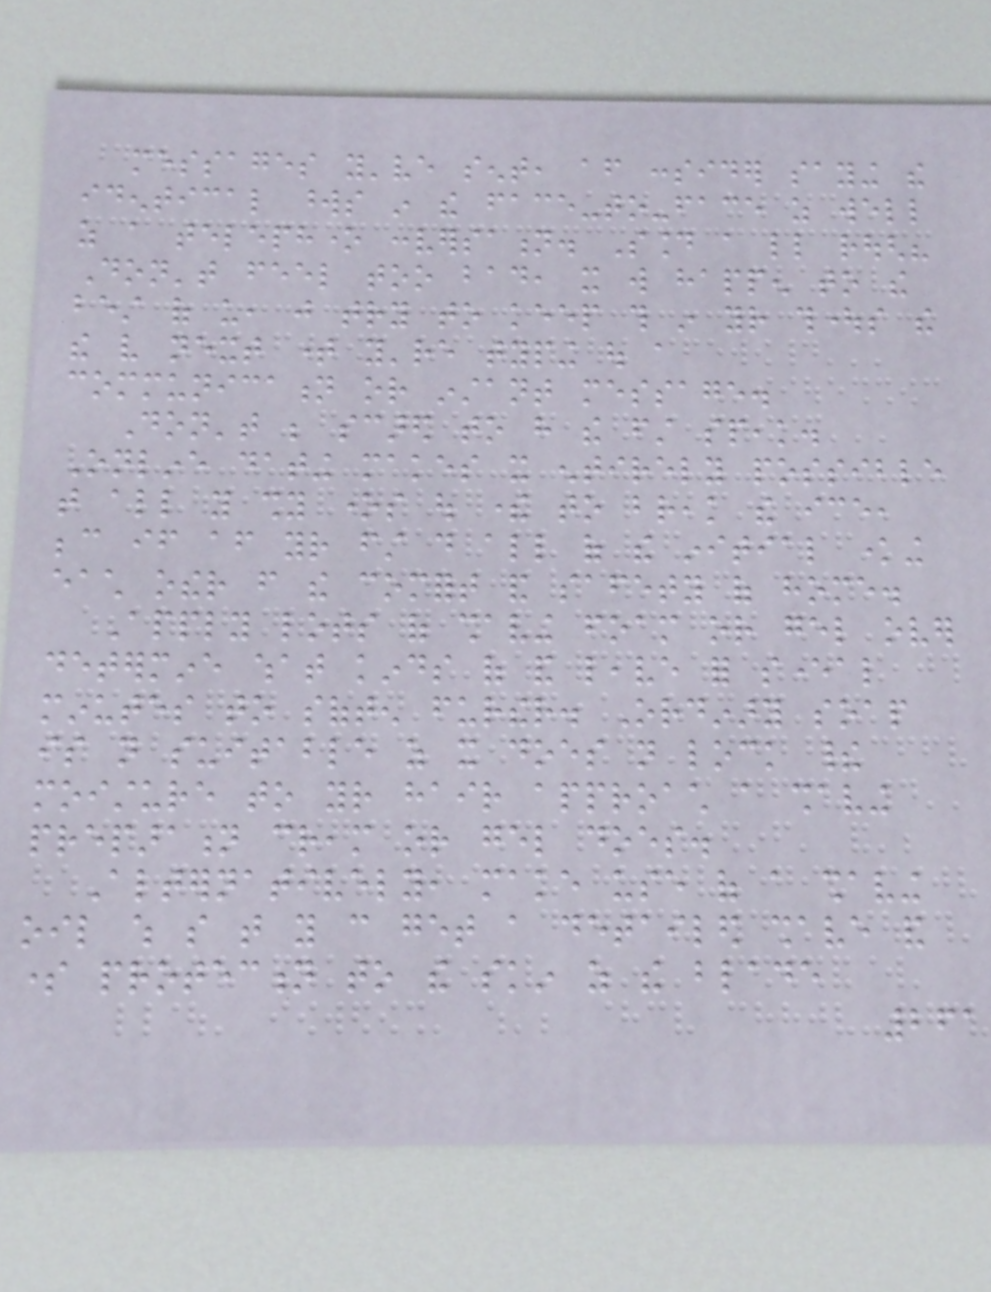messages you've sent, after consider saying the
identical words in the face-to-face as well
as a telephone conversation. Sound a little rough?
Don't feel too bad, it will happen to the
best of us, just try to keep this in your thoughts the
the very next time you're typing out a
communication or instant message.
Don't be scared to have the first speak.
Online dating makes it entirely possible
that all you shy ones out there to break the ice,
because if after your first do all of the initial knowing
each other from the comfort and safety of home.
Apply lots of shaving foam or gel over
determine what kinds of and leave for several
minutes to soften further. Ordinary soap
is not suitable as it does not lock their
moisture to your hair approach a shaving
preparation cream or gel does.
Alternatively, make use of a shaving
oil which so that you can get a detailed shave and
some protection to the skin as the blade
261
